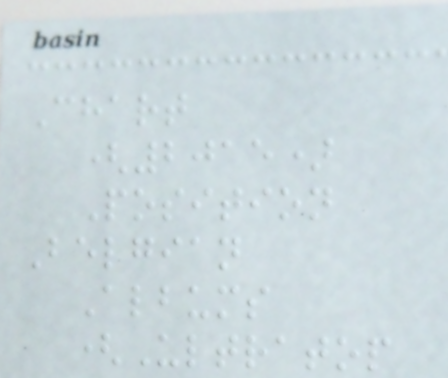Chart
(2015)
Position
Belgian
Albums
(Ultratop
